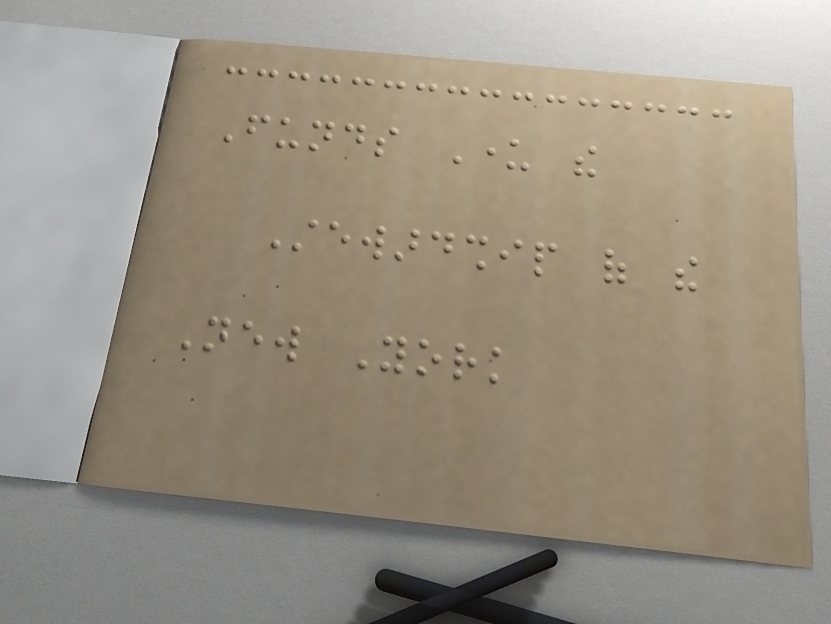Funds Under the
Stewardship of the
New York
